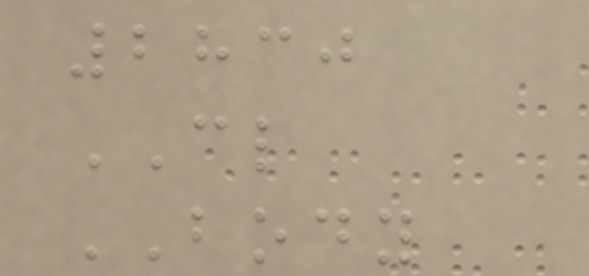2830
CL
BODY
